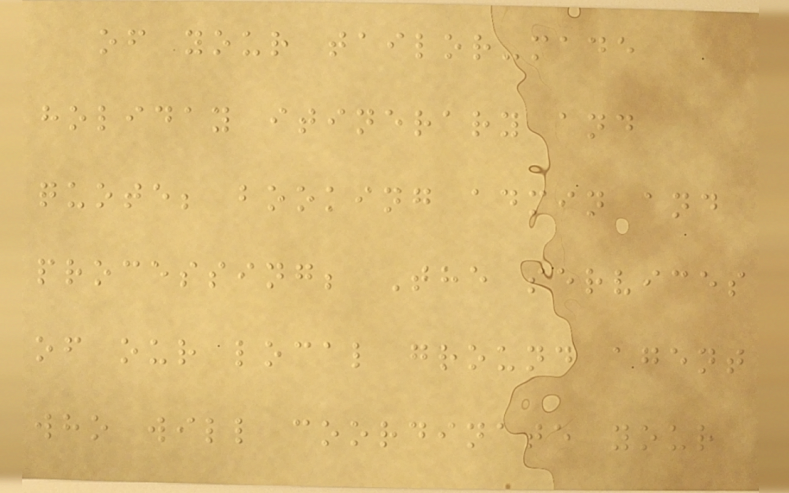of your tailor-made
holiday itinerary and
quote; booking admin and
processing; The services
of our local ground agent
who will coordinate your
